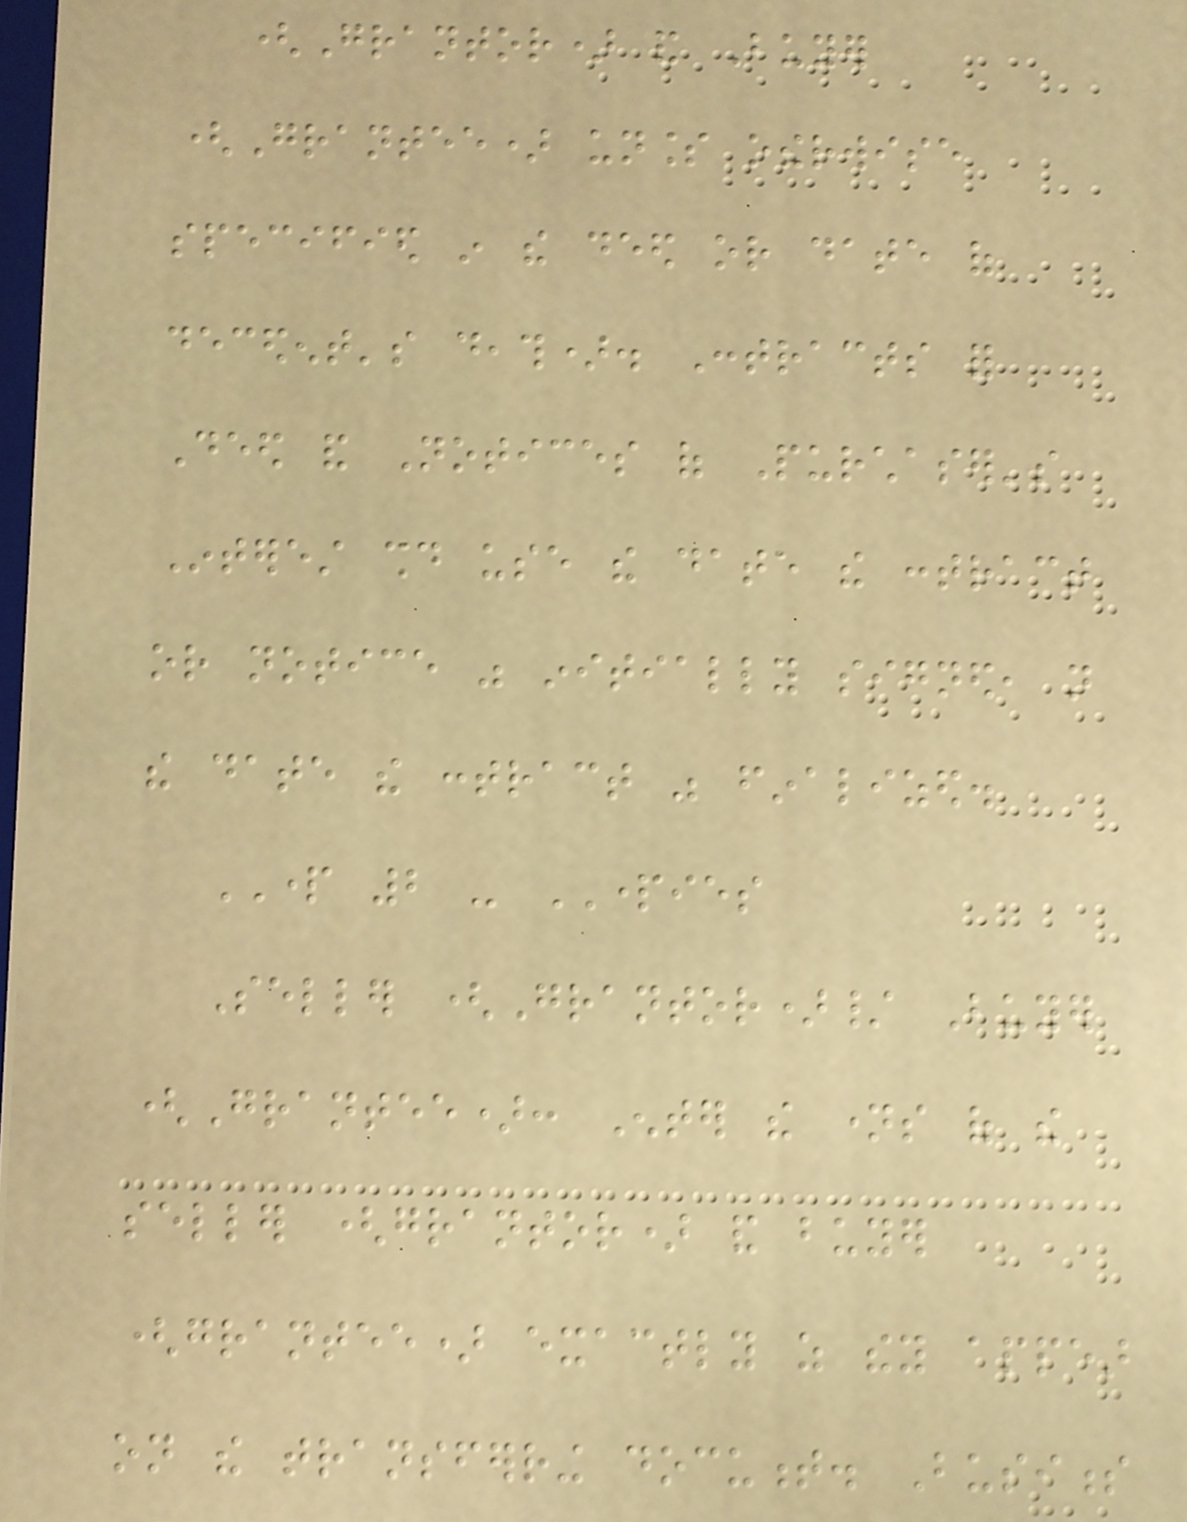(Grantor) and Buyer
(Grantee) unless otherwise
specified in the deed or date of
decedent's death). Contracts for
Deed and Notices of Purchaser's
Interest should use the date the contract
or notice was initially signed, not
the date the contract was finalized.
PART 2 - PARTIES
Seller (Grantor)/ Buyer
(Grantee): Enter the names of the
seller (grantor) and buyer
(grantee) exactly as they appear
on the transferring document. Business
